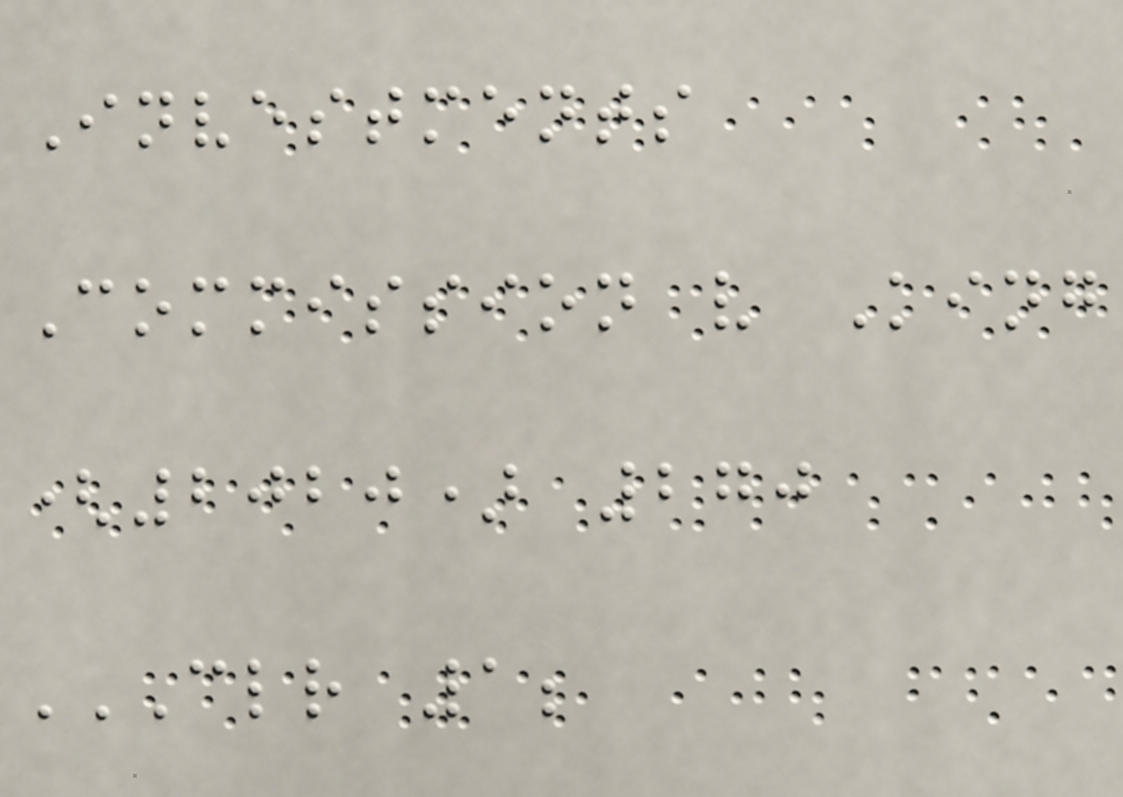Investments
Commission v King
(2020) 270
CLR 1;
